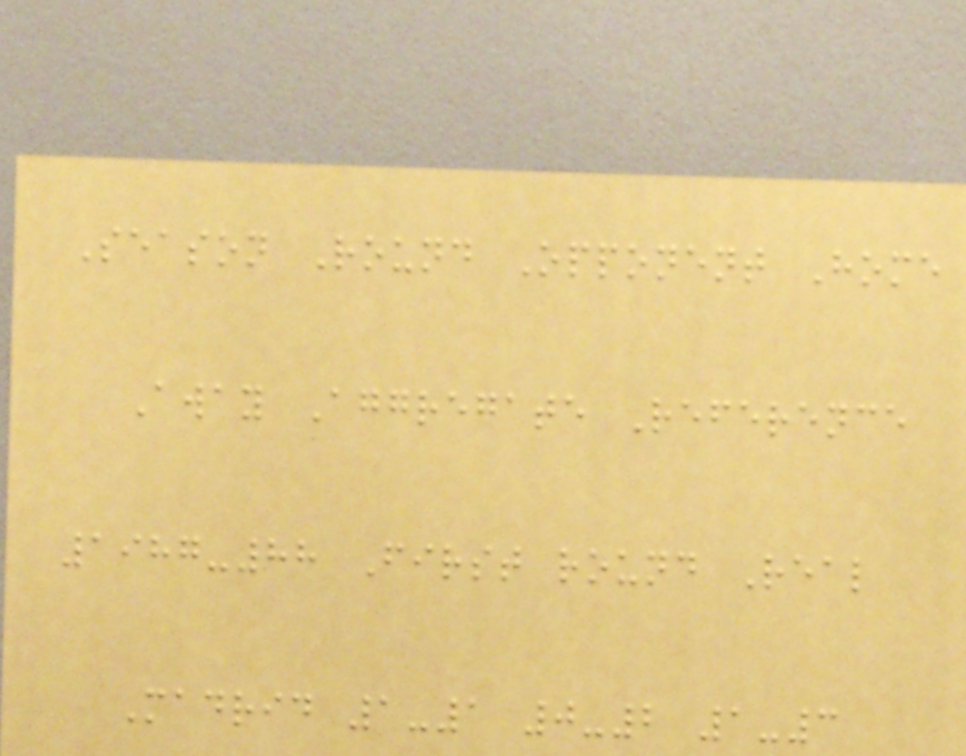Season Round Opponent Home
Away Aggregate Reference
1987-88 First round Real
Madrid 1-1 0-2 1-3
